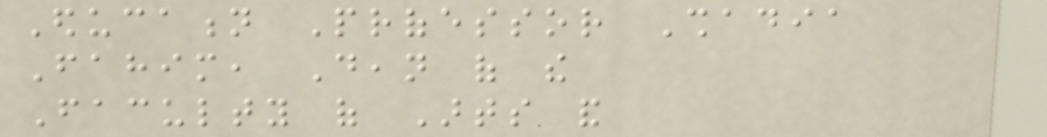Education Professor Shadia
Fahim, Dean of the
Faculty of Arts and
